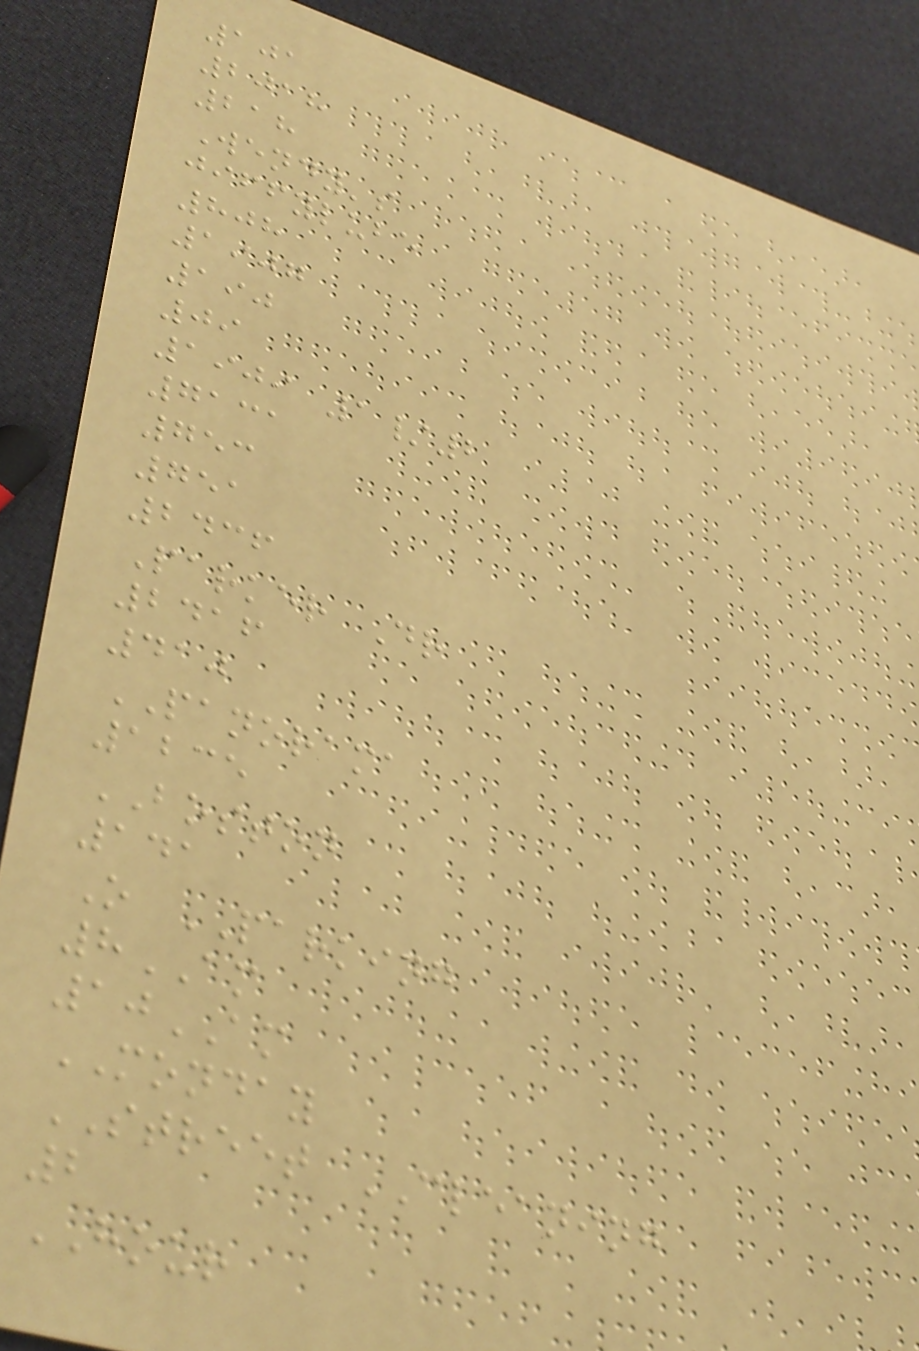101
2018
218
Wendy's
jiffylube
808
1907
190
09
1909 1/2
7131
753
751
2436
Parker Dr
2416
410
PANORAMA
1235
BOSTON
141
O PARKING
8AM
10AM
MONDAY
STREET CLEANING
2
HOUR
